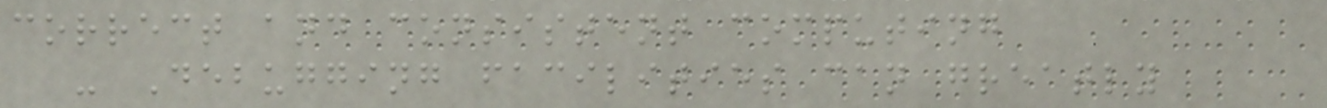correct and consistent computing
- Debugging facilities can greatly
